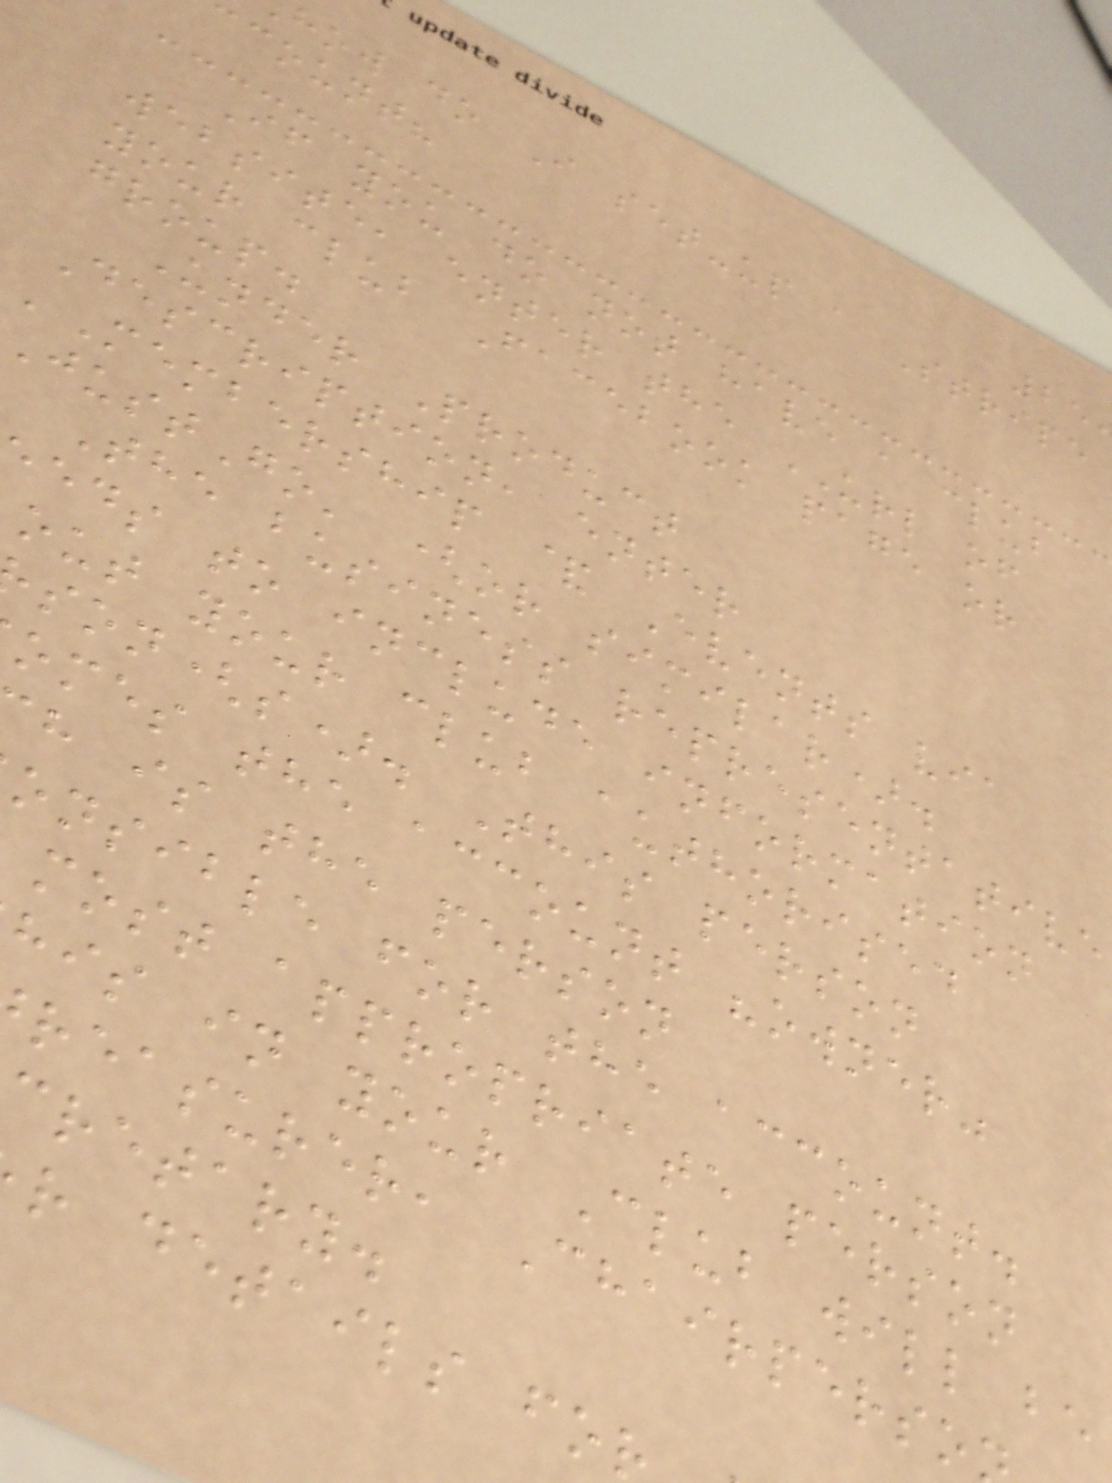how do I set-up a Stripe
ccount?
If you do not have a club
website, enter the URL of
your club Facebook page or
group.
Under Product
Description, enter
'Membership & Events via
ustGo' (or similar).
The business representative
eds to include information
out your club authorised
son(s). This person
omes the account "owner"
h is the person
onsible for the account.
most appropriate person
his in your Club will be
reasurer, Chairperso
cretary.
r details fo
